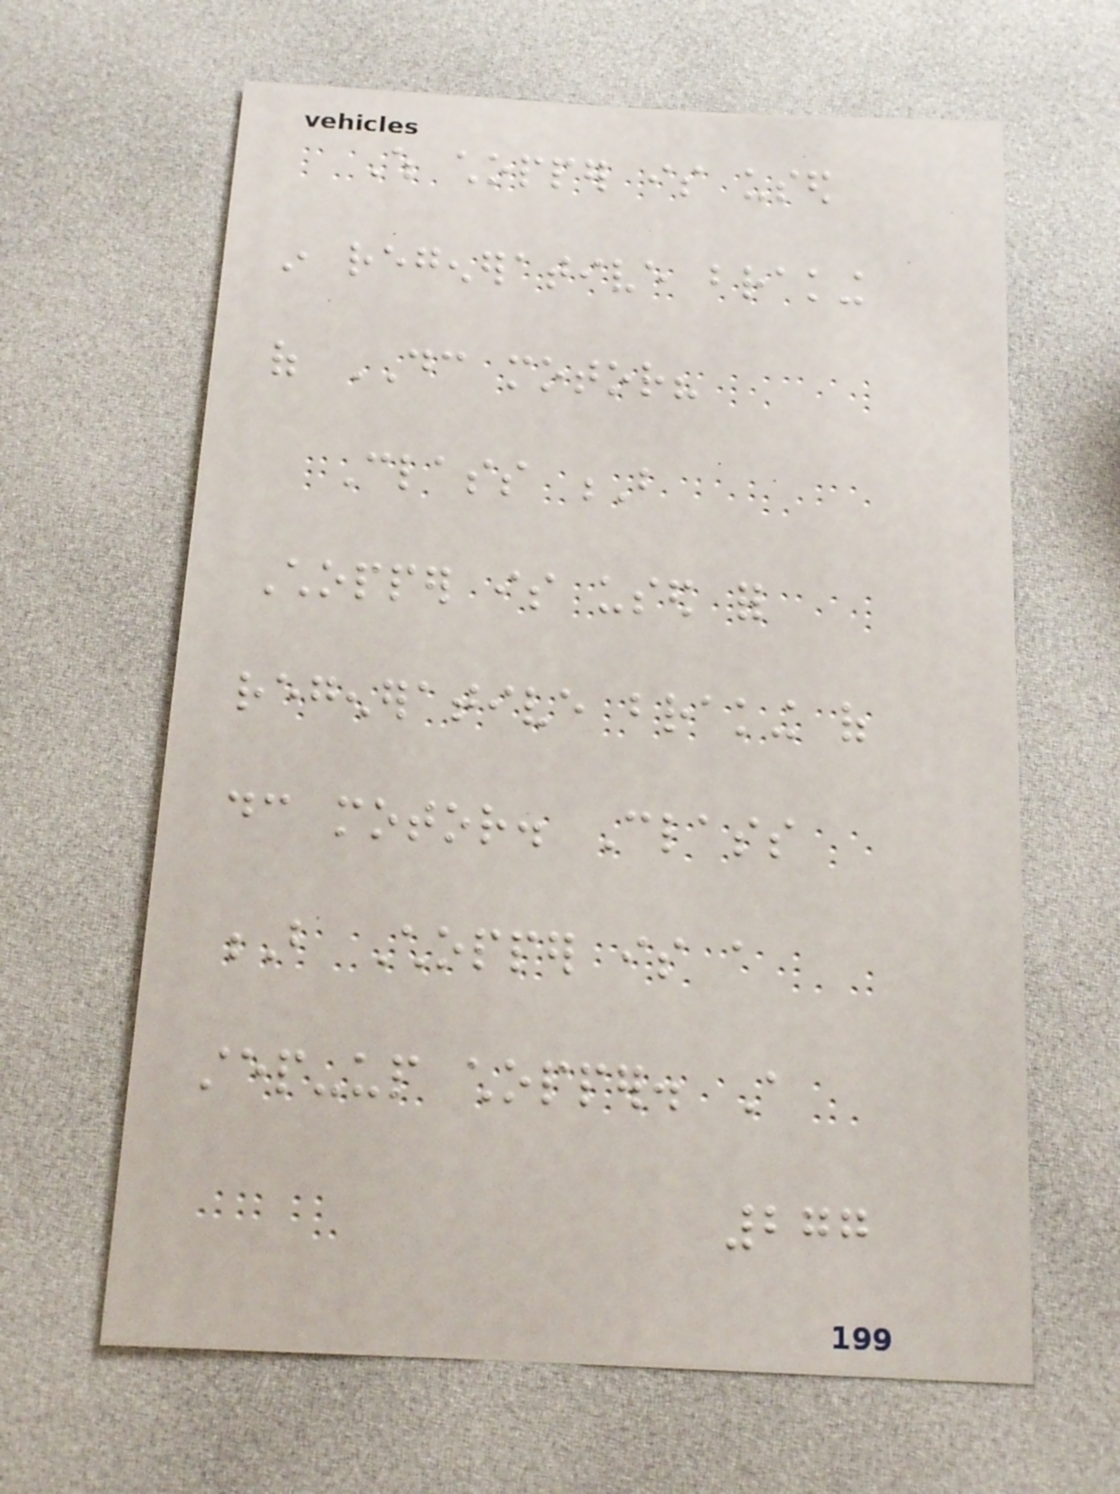Which chopper is used
in regenerative braking
of DC motor?
Class B
Chopper is used for
regenerative braking of
dc motor. Class
B Chopper is a
step-up chopper. A
277
